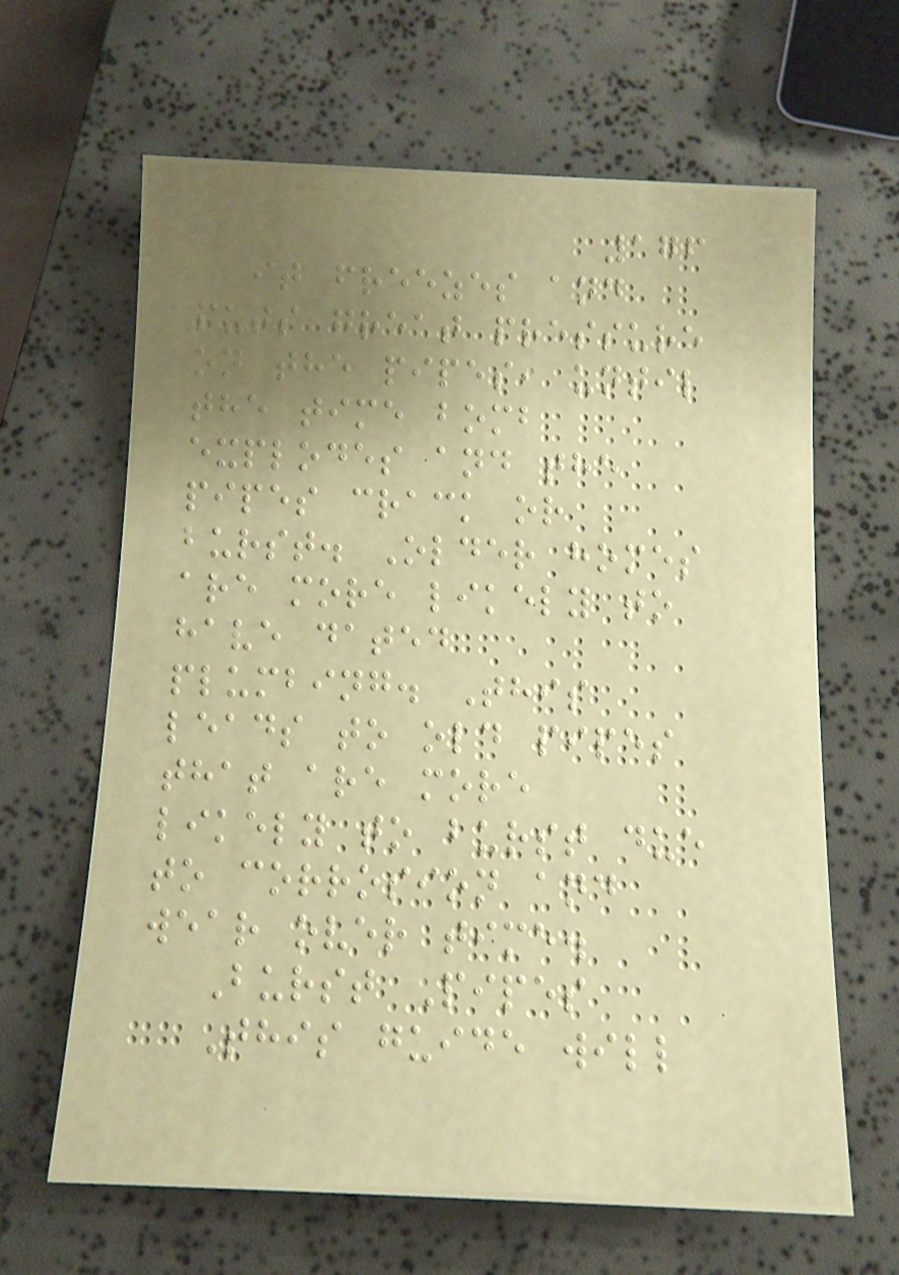176
it freezes and
puts great pressure
on the pipes, until
the time bomb
explodes and the
pipes crack or
burst. Older homes
are more likely to
have dated
plumbing. This
leads to old pipes
that are more
likely to burst due
to corrosion and
wear over time.
Burst Pipes
This guide will
